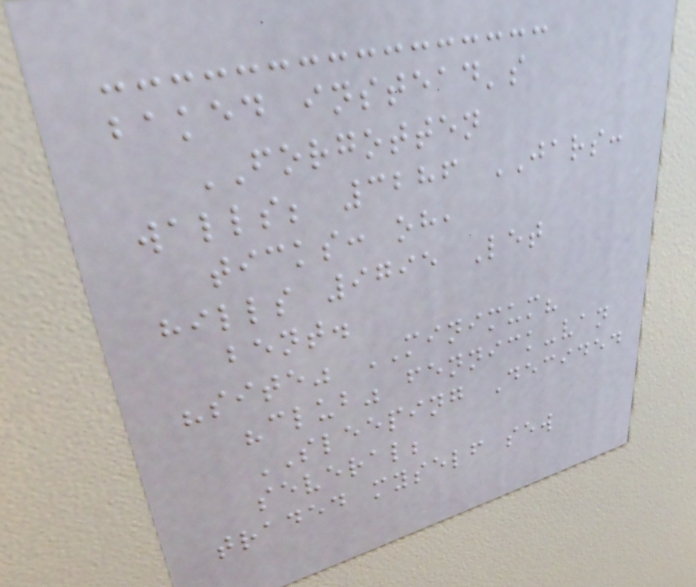baked instead's
FORGOTTEN
walls; 3286 JARS:
ticks: oh,
hills 9795 Let
bent.
"site" MINIMUM?
"club" fennick-van
SLEEPING Decided
several;
traded myself sew
